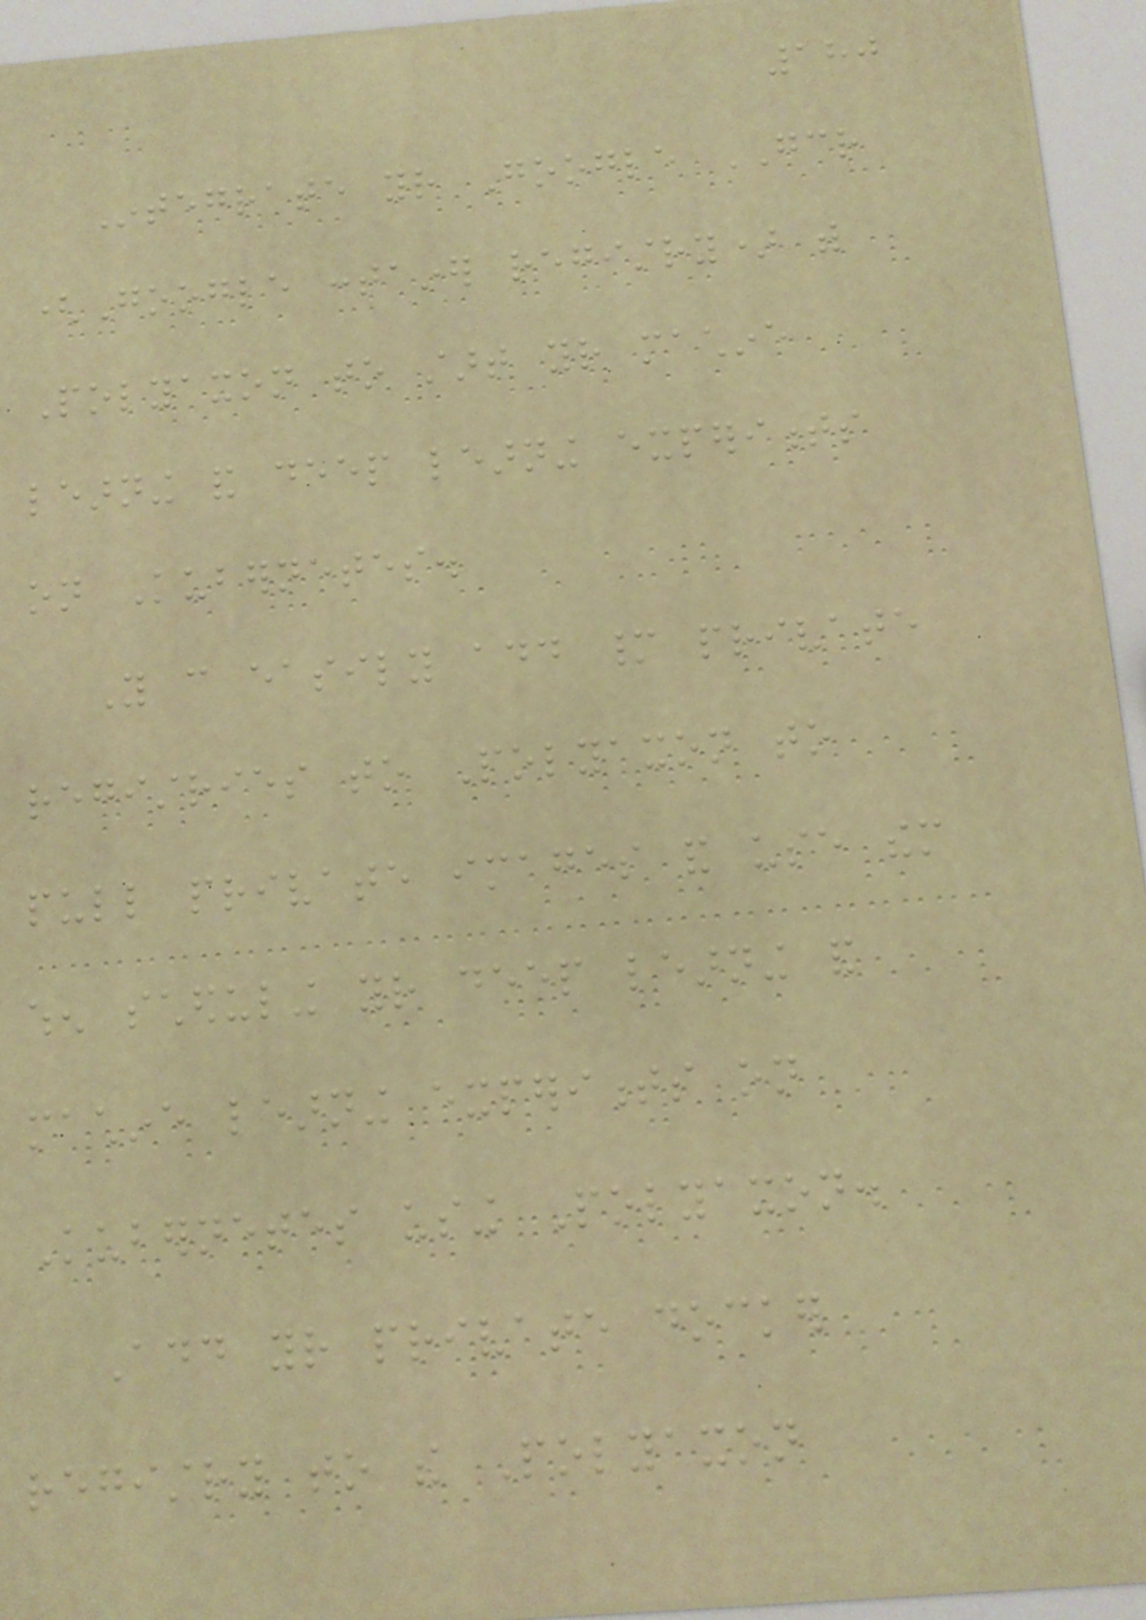180
Integrate your Google GCR
(Google container registry) with
Polyaxon to start your machine
learning and deep learning experiments
on Kubernetes.
You can easily add many private
registries to Polyaxon to
pull private images and use them
when scheduling your deep learning and
machine learning experiments on
Kubernetes using Polyaxon.
Add your private docker
registry to the Polyaxon
